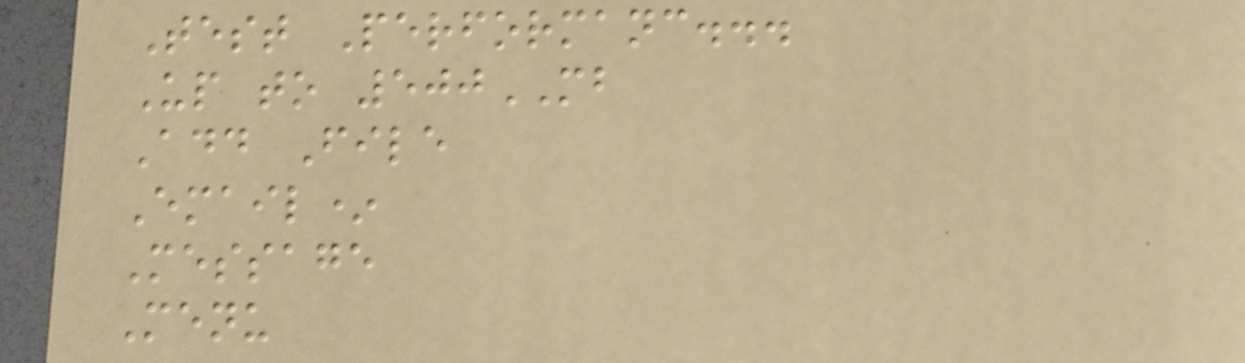Test Performanc...
Up to 500MB
Add File
Email*
Message
Menu
